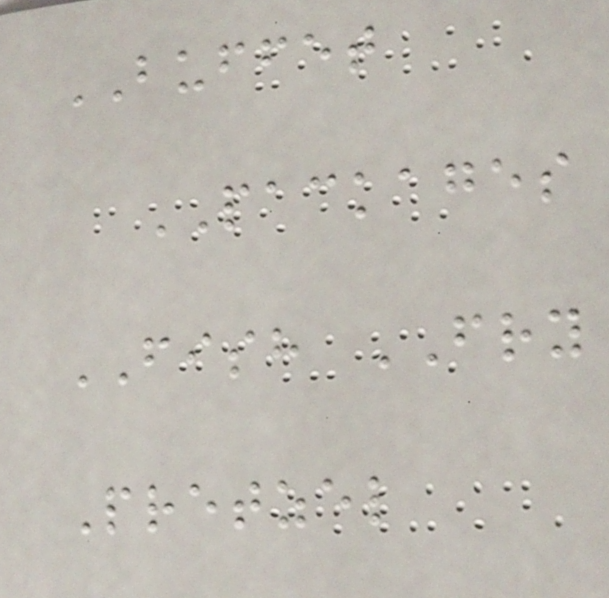BUFFET
PACKAGES
FISH FRY
Pretzel
